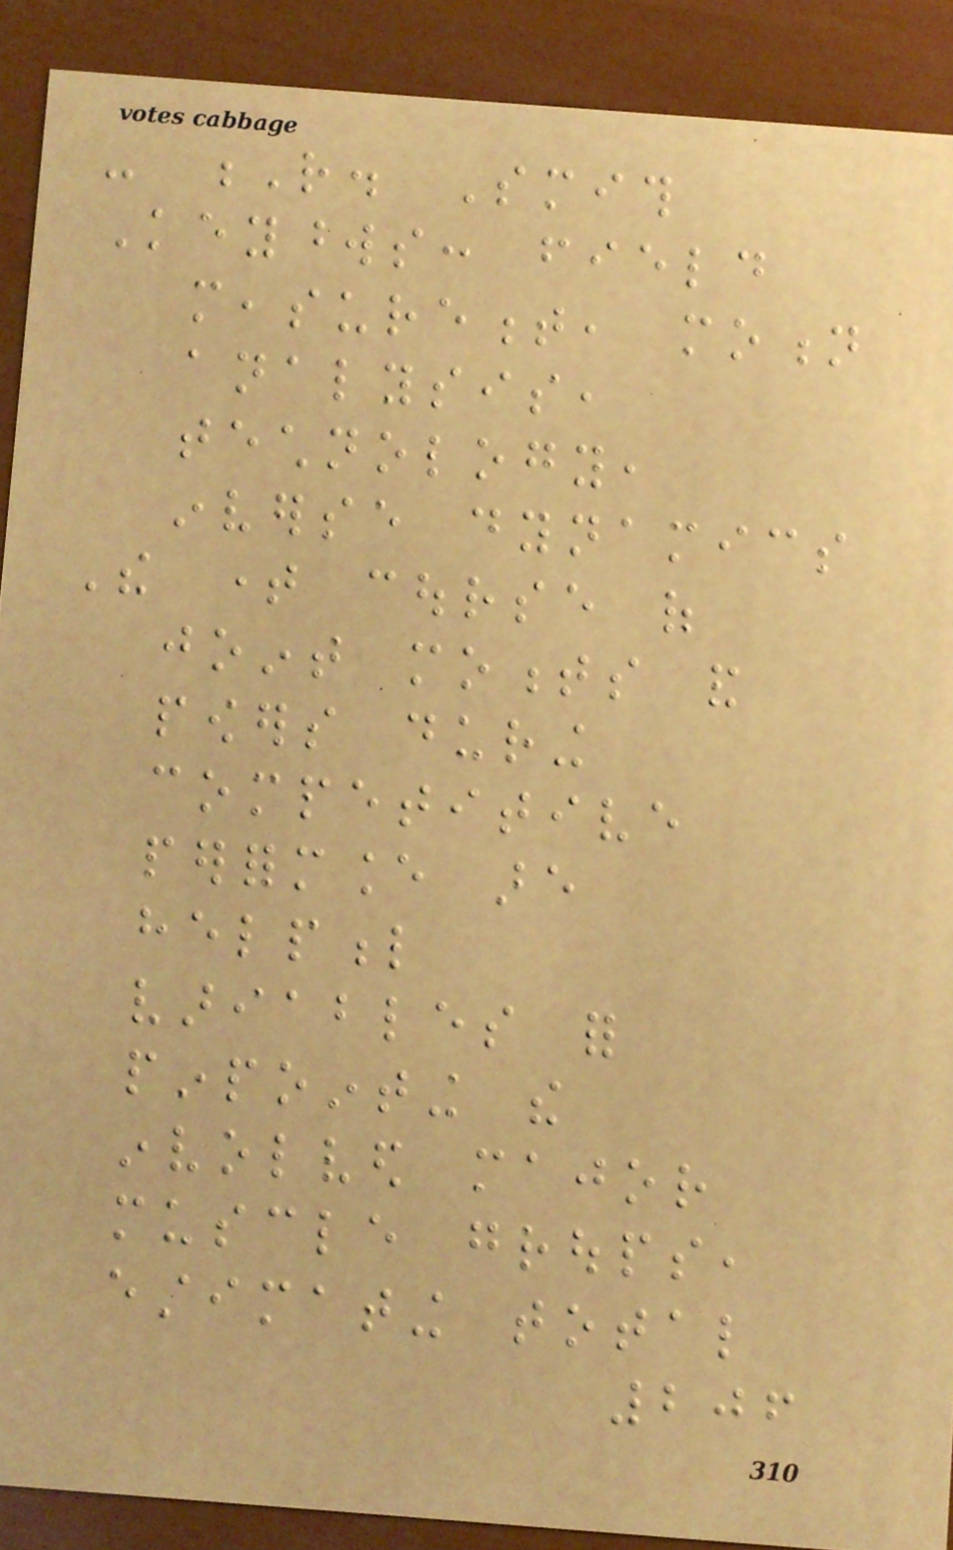- R. Smith
Keywords: field
measurement, motion
analysis,
technology,
inverse dynamics
The time course of
joint moments and
powers during
competitive
performance are
helpful
variables for
pinpointing the
involved major
muscle groups,
estimating total
206
